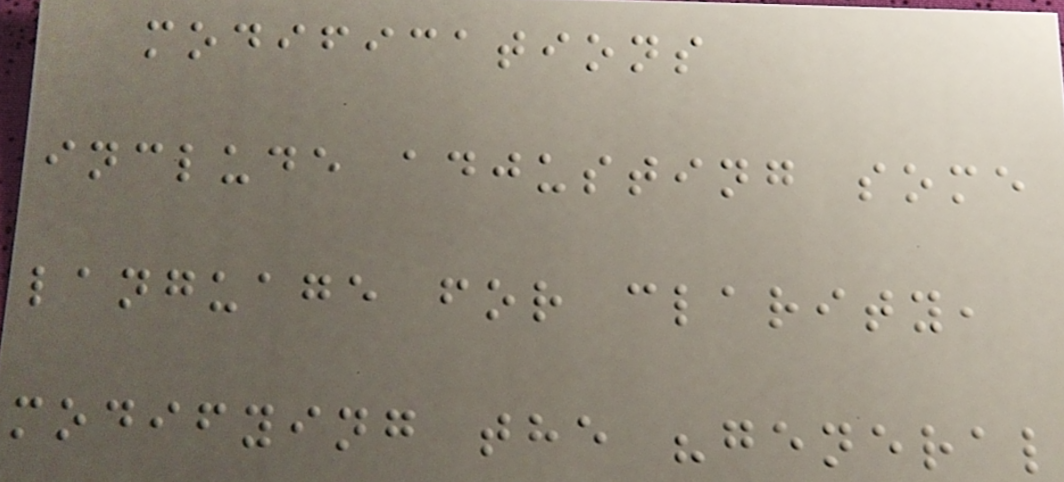modifications
include adjusting some
language for clarity,
modifying the "general
